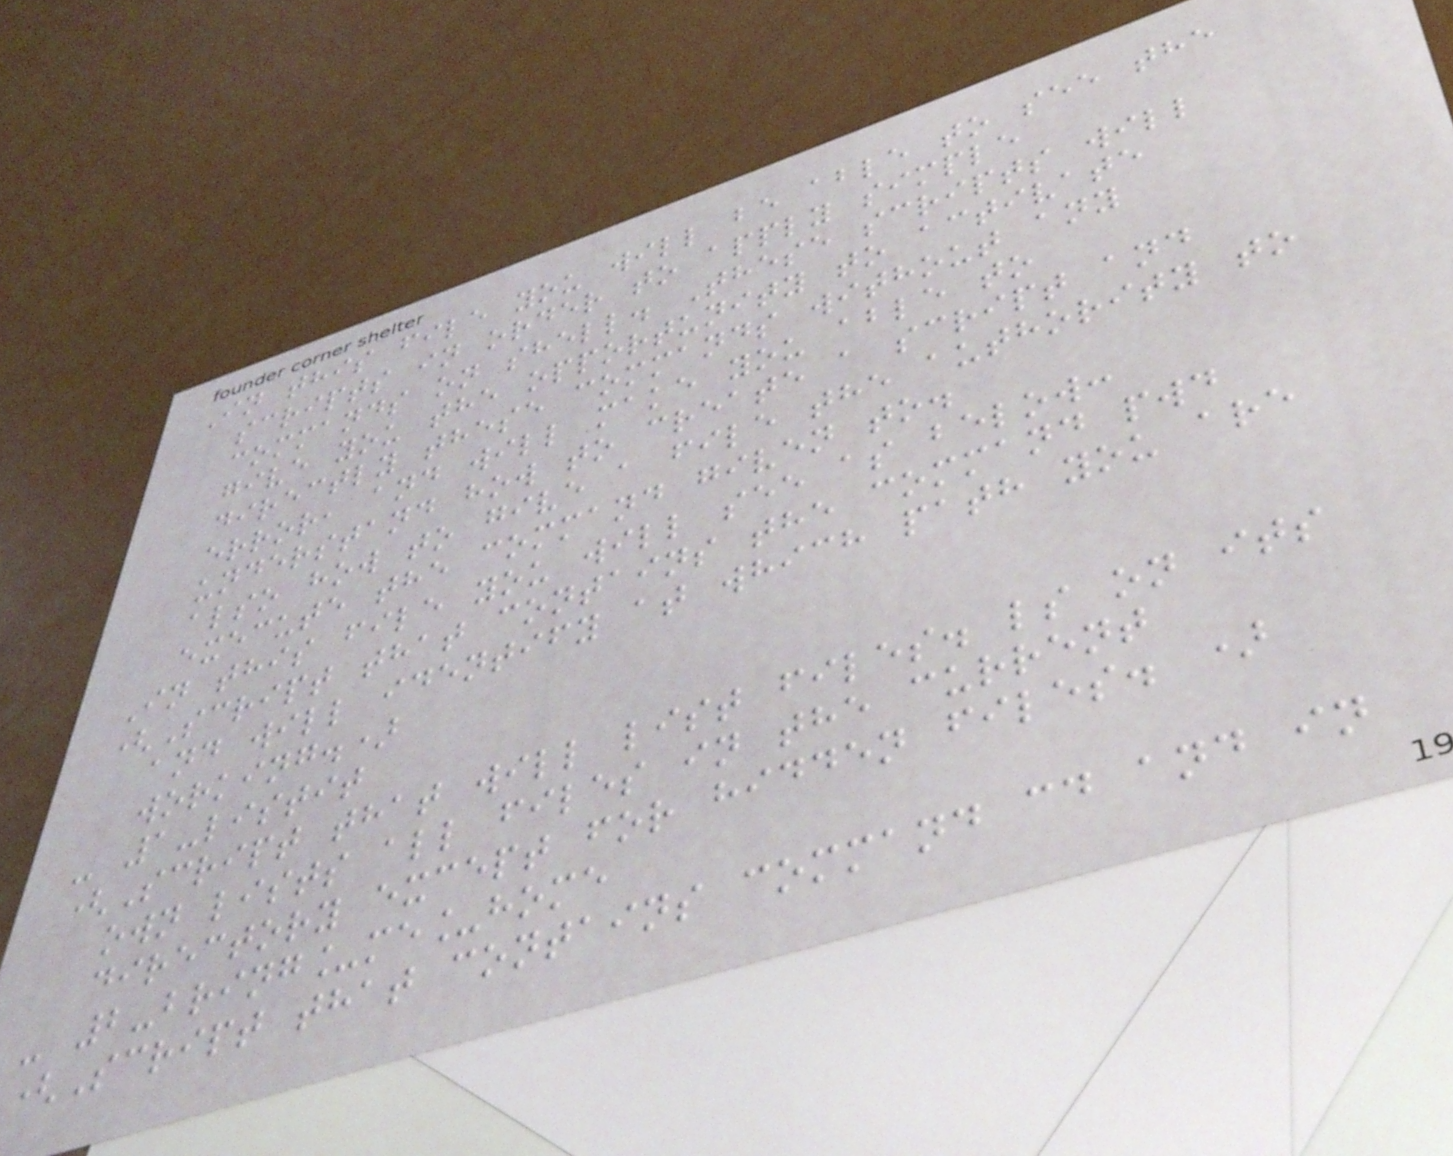In this file you will be able to see the
scripts in order to apply simple
commands on shell. These scripts will
give you the opportunity to activate
directly these commands without any
error, and will make you able to
understand how to create a script and
also how to give a file the authority to
execute the command given to.
In this file you will see as below:
(Script that contains the command pwd
and will identify at which path you are
working.)
- 1-listit
(Script that will list files. ls on its
own lists all files in the current
directory except for hidden files. )
- 2-bring_me_home
(Script that contains command cd and in
